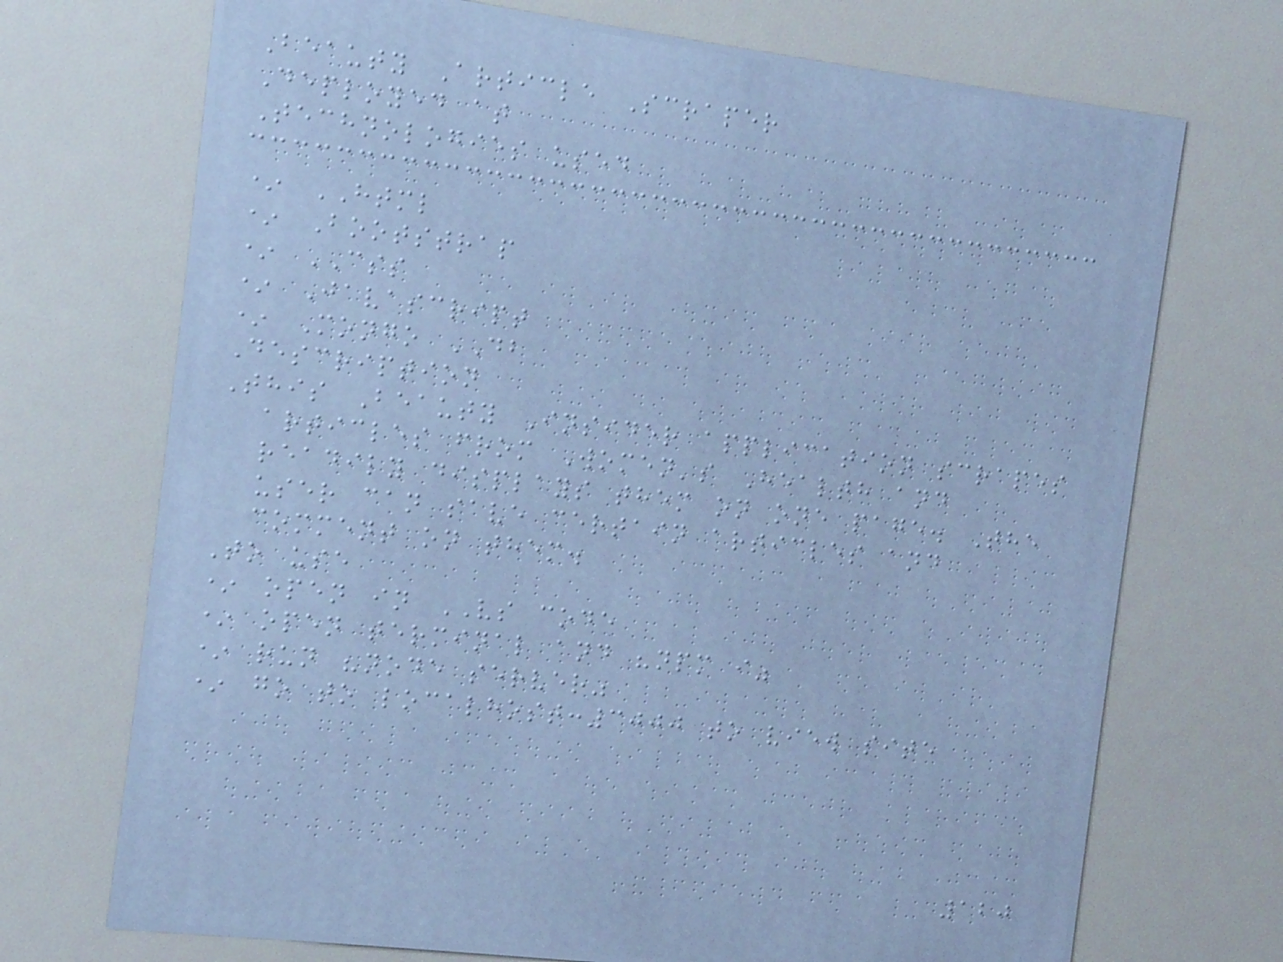Beauty Article Scraper
Deployed at
Technologies used
* HTML
* Bootstrap
* CSS
* Javascript
* Mongo DB
Description
This Beauty Insider application scrapes
articles from Women's Health and
readily displays them on one page. The
user can save certain articles and
comment on them.
To use
* open in VS code
* open terminal and "npm i"
* run "node server"
* go to localhost:3000 to view site
120
